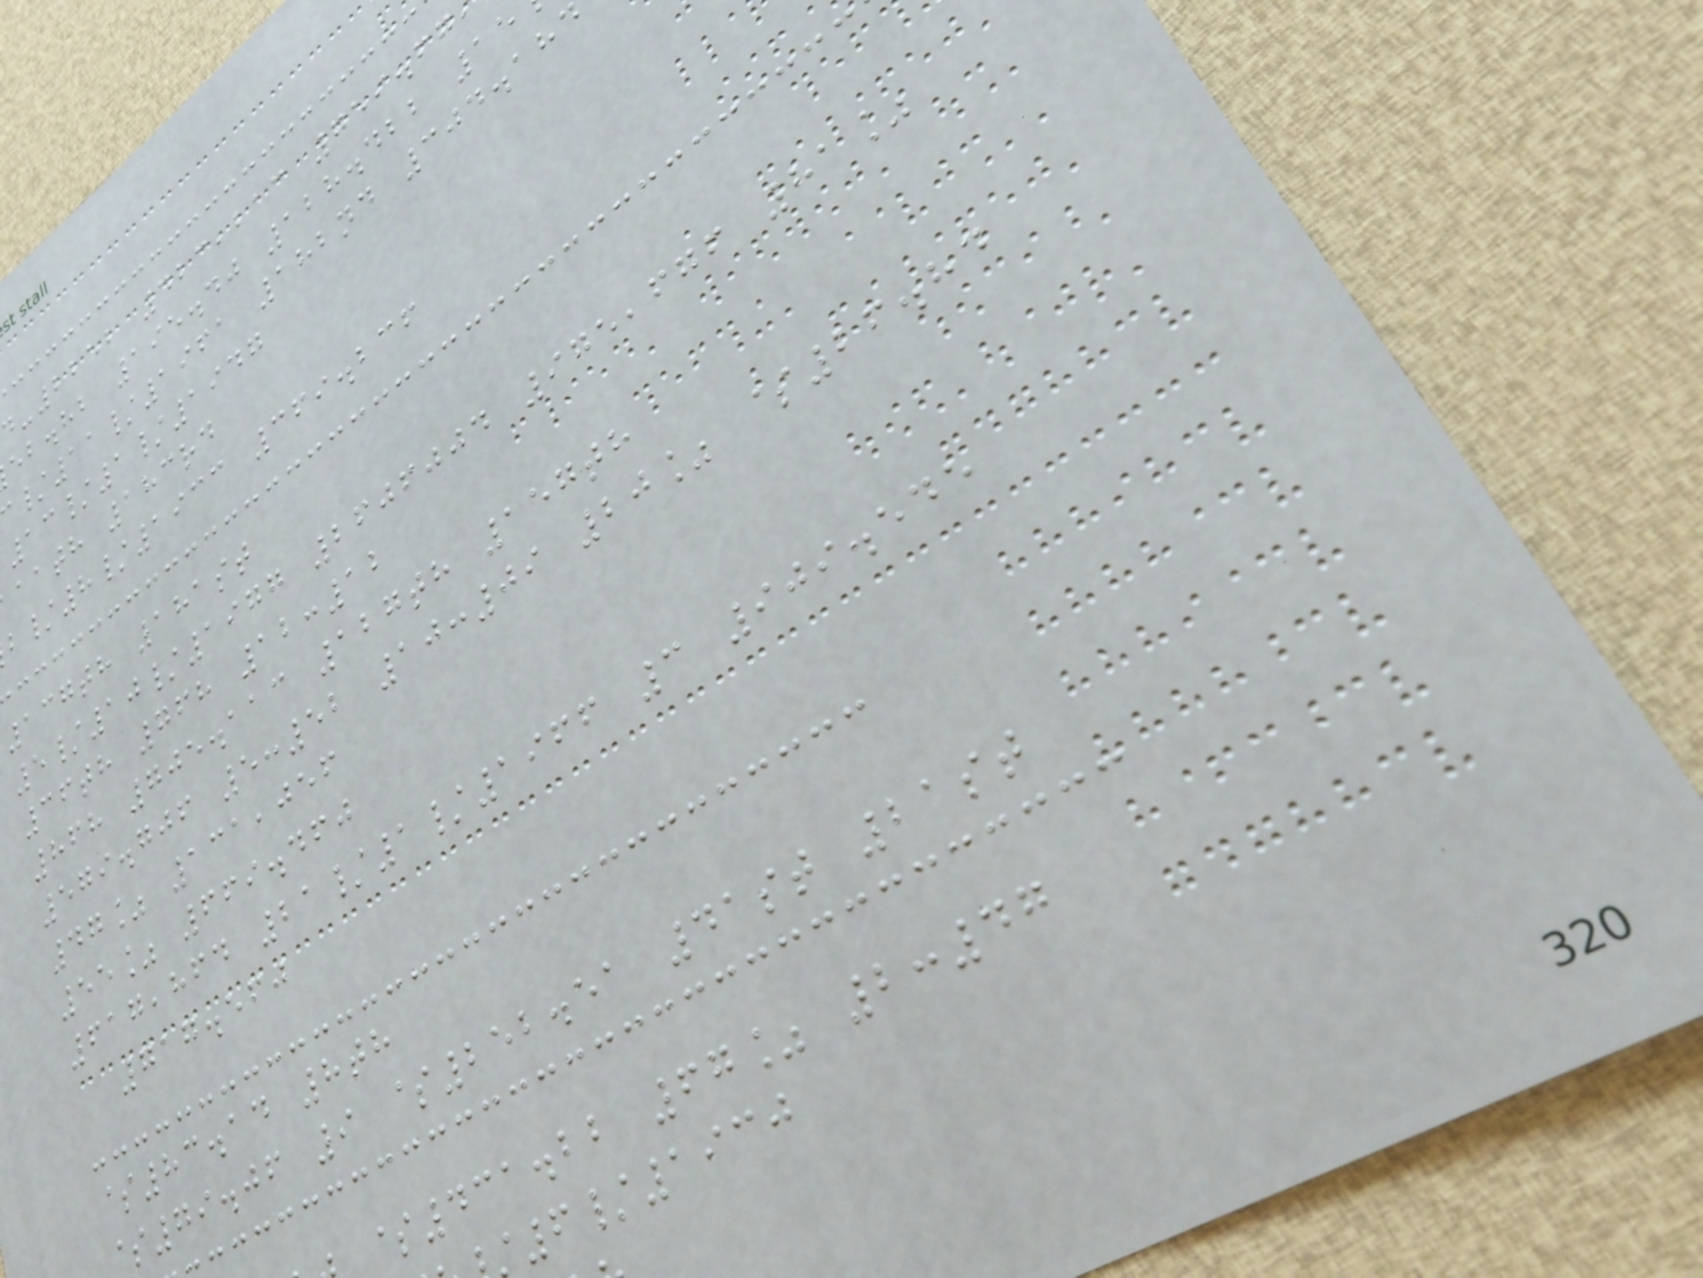-2252 423,213 759.67
eb.hb 195.40 128.422 15
/11/1961 182nd 304.184
13/1/1947
aath 183rd
/8/1933 369.236
137th 181st
5/10/1977 2606004 975,676 81%
36th 768 12:12
868 705.113 127th 157th
579.706 5:52 10:09 20% $26.84
47% 131,056
55% 669.460
617,864 21/1/1966 3 909.545
717.560
$83.14 8th
79.06 9 $252.51 41st 21st
$431.22 67% 2:47
6/1930
